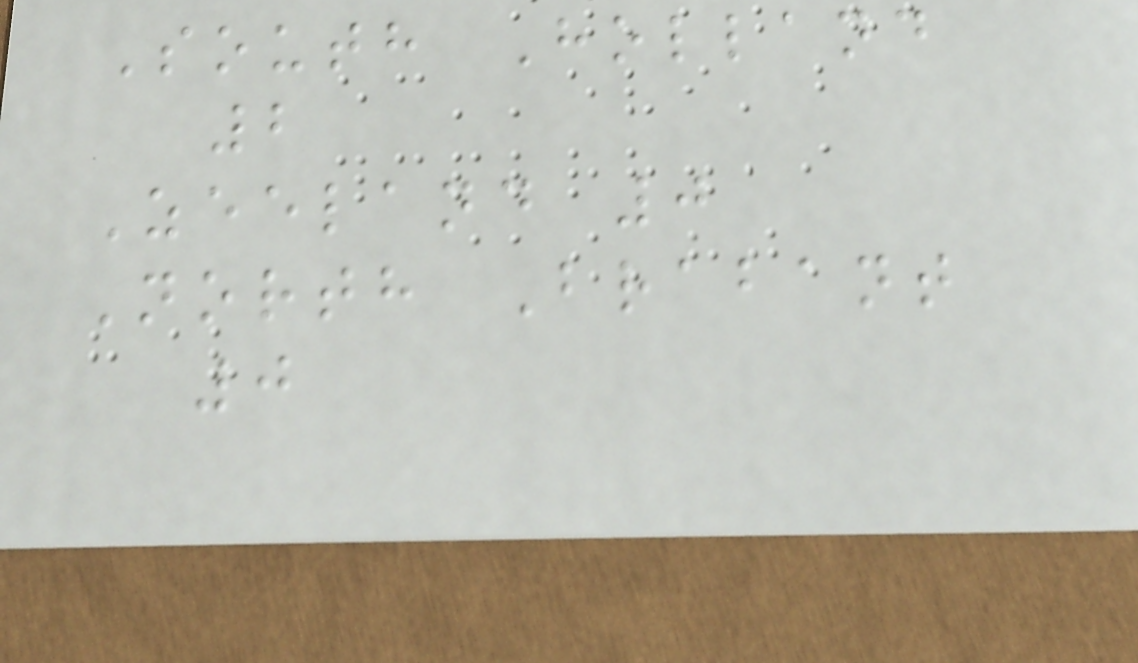South Holland
2
Zeeland 0
North Brabant
0
